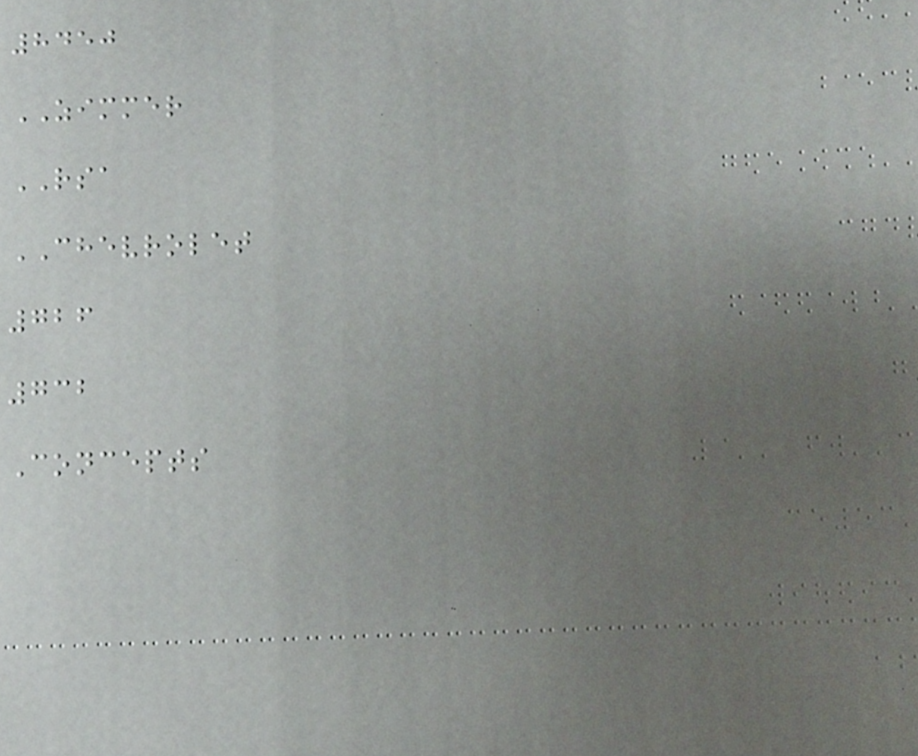8450
ZIMMER
RSA
CHEVROLET
726
732
Concepts
